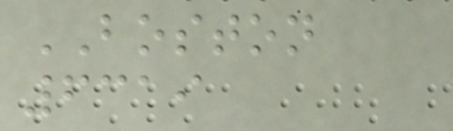BOSTON
6319
